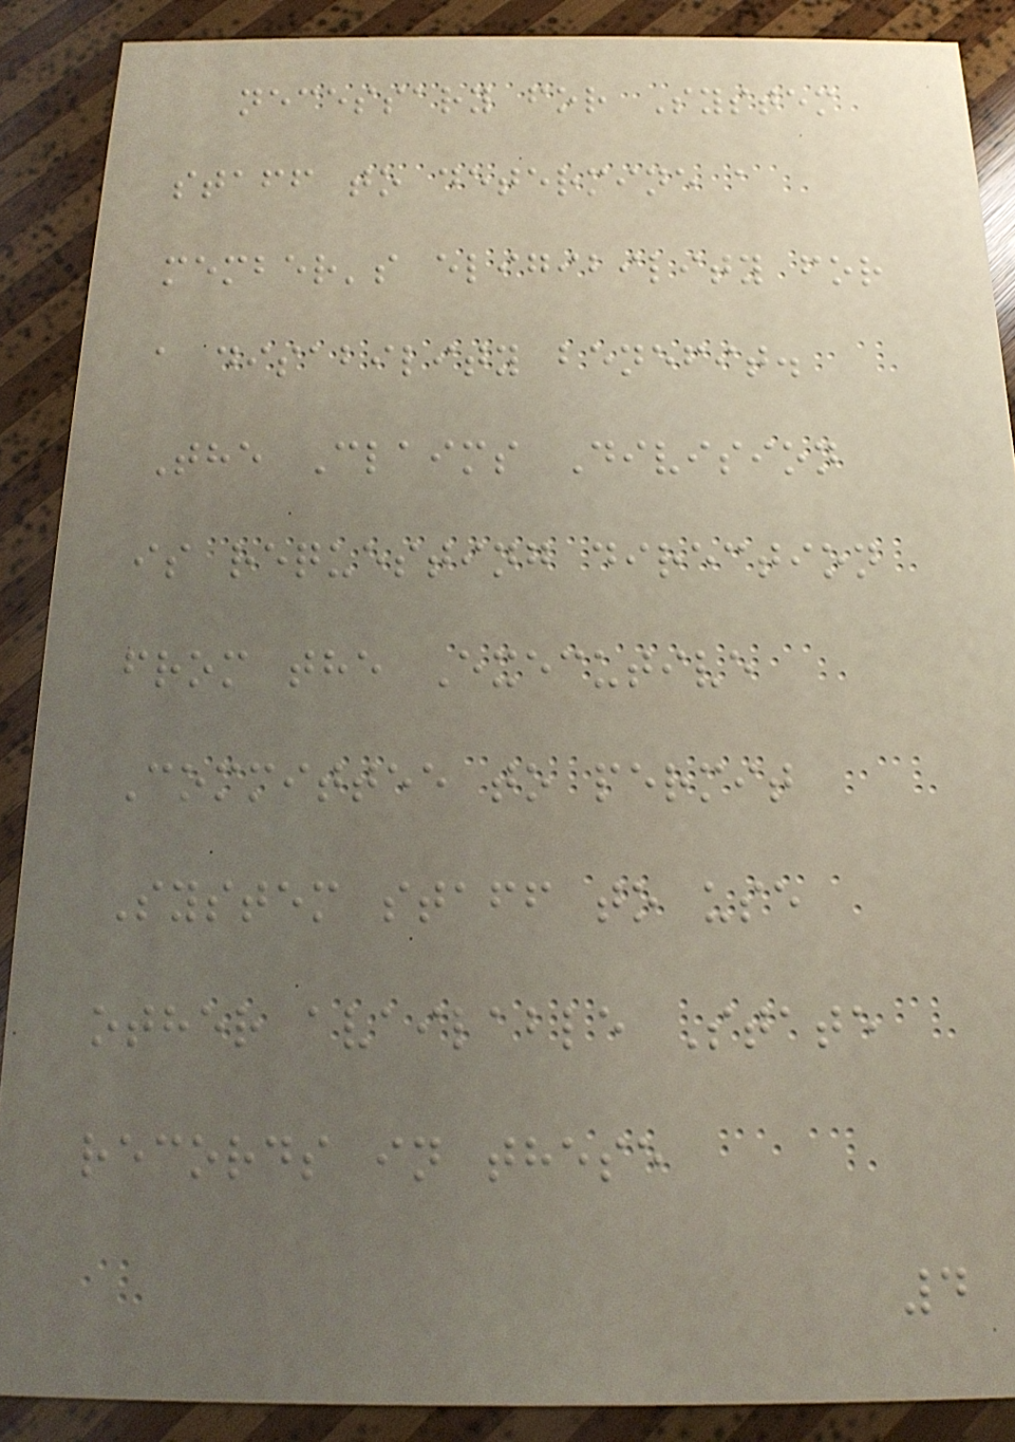necessary for System
staff to determine a
member's eligibility for
a disability benefit.
The Claims Division
is requesting direction
from the Executive
Committee to permit
System staff to use
other available State
records in these
4
